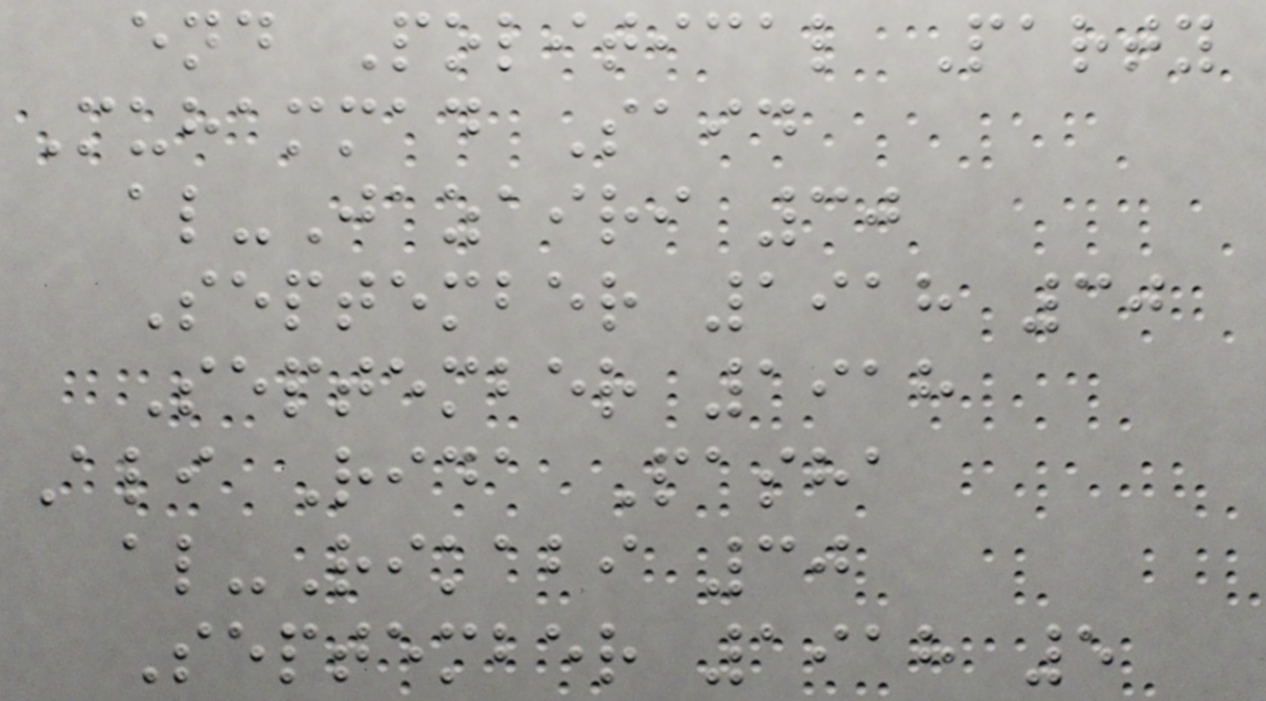end Political Party
Muhammad Said
al-Jazairi 30
September 1918 30
September 1918
Ali Rida Pasha
al-Rikabi 30
September 1918 5
